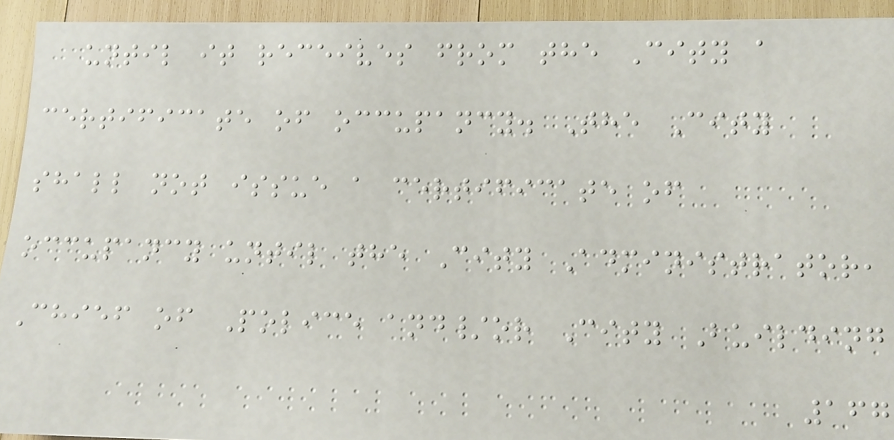until it receives from the City a
certificate of occupancy. The City
shall not issue a certificate of
occupancy until the City Administrator,
Chief of Police and/or City Building
167
